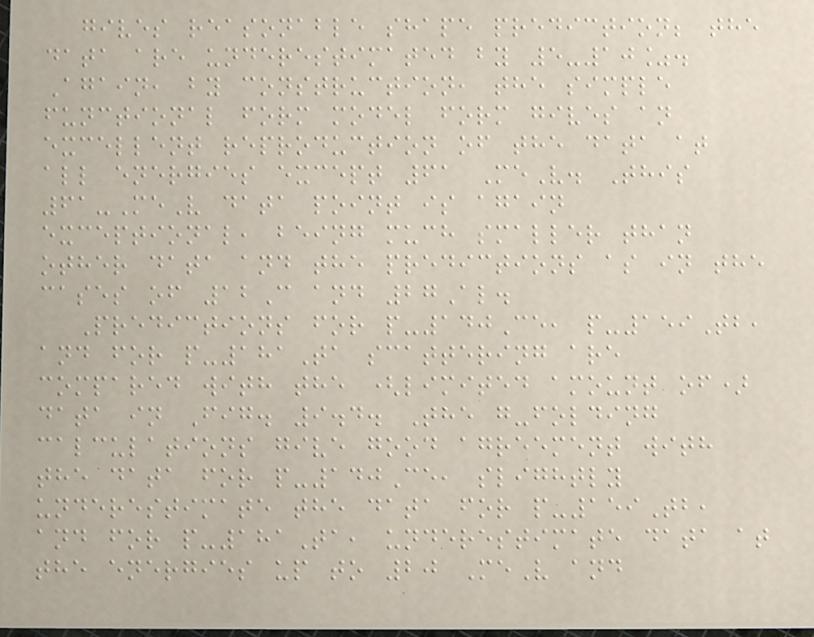gives reasonable shape prediction; the
data are underestimated by 5-10%.
Again, by construction, the simple
functional form model form gives an
excellent reproduction of the data at
all energies except 61 MeV. This
61-MeV data point is again
exceptional, being much smaller than
other data and the predictions as in the
cases of 12C and 27Al.
Predictions for p-140Ce, p-159Tb,
and for p-181Ta scattering are
compared with the (limited amount of)
data in Fig. 9.4. The g-folding
calculations give good agreement with
the data for p-140Ce, slightly
underestimate the data for p-159Tb,
and for p-181Ta, underestimate data at
the energies up to 20 MeV and
